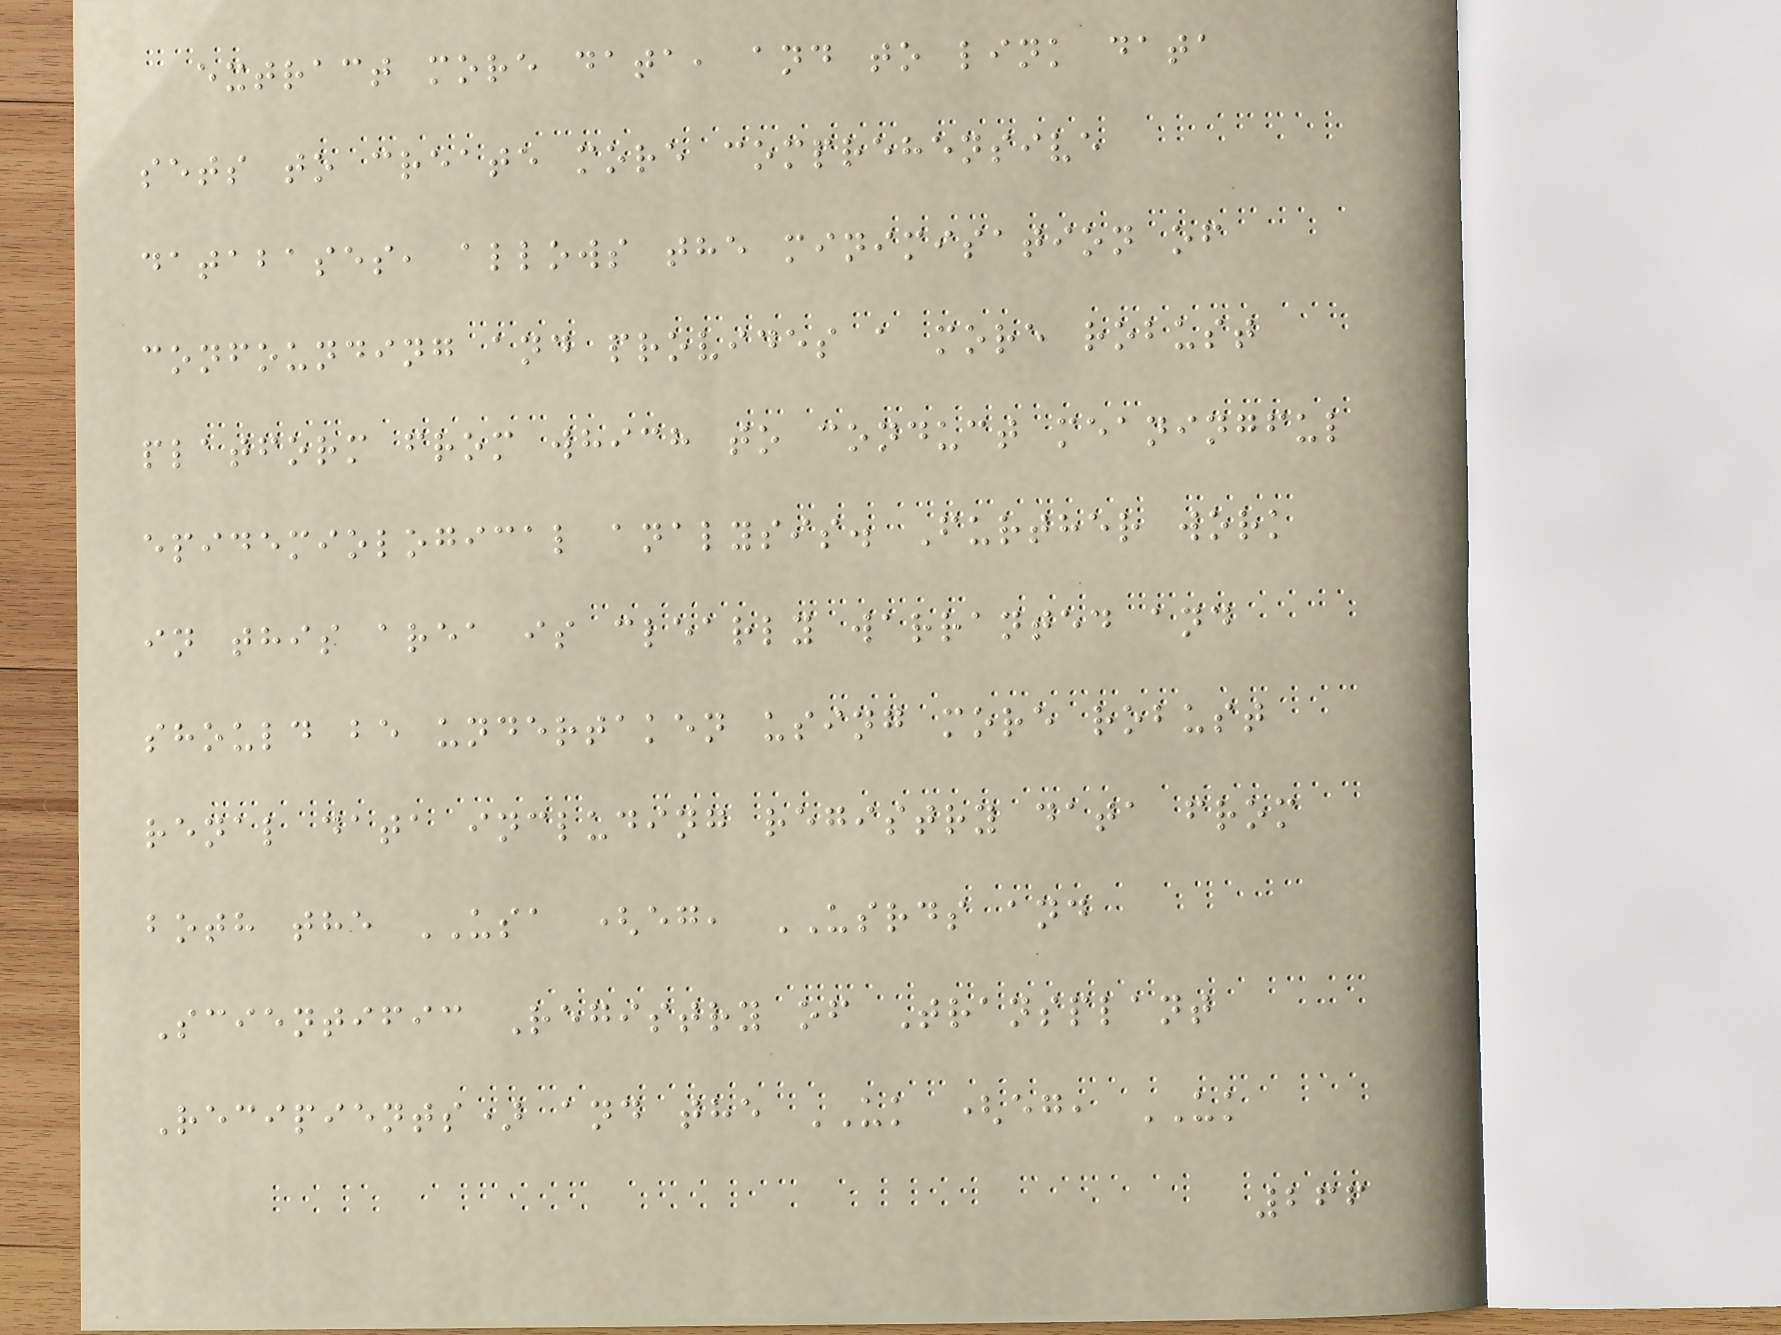extract more data, and to link data
sets to create more comprehensive
databases, allows the minimisation of
confounding and provides a more robust
platform from which to conduct meaningful
epidemiological analysis. Further work
in this area is clearly warranted and
should be undertaken using more robust
renal data including registry data from
both the USA (eg, USRDS and
Scientific Registry of Transplant
Recipients) and the UK (eg, UK
266
